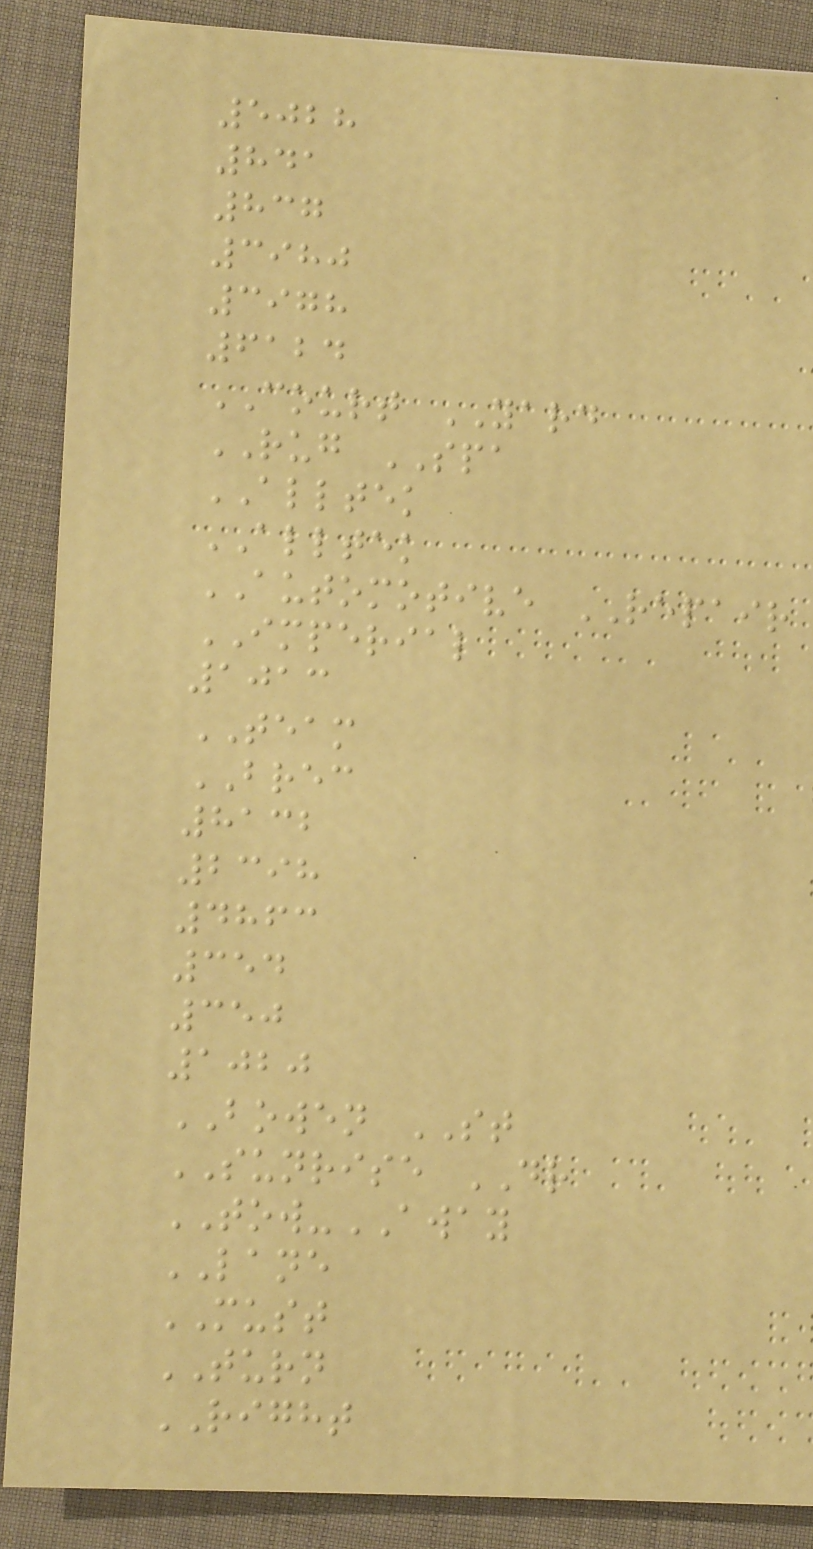5028
841
837
3980
3978
6124
COURT YARD
RUG SPA
ALLTEK
ALLTEK
AUTOMOTIVE REPAIR
IMPERIAL
1013
TEAM
BREC
8132
2398
4863
354
350
1020
BOWEN ST
SUNRISE DR
TOW-AWAY
LANE
MUST
TURN
RIGHT
